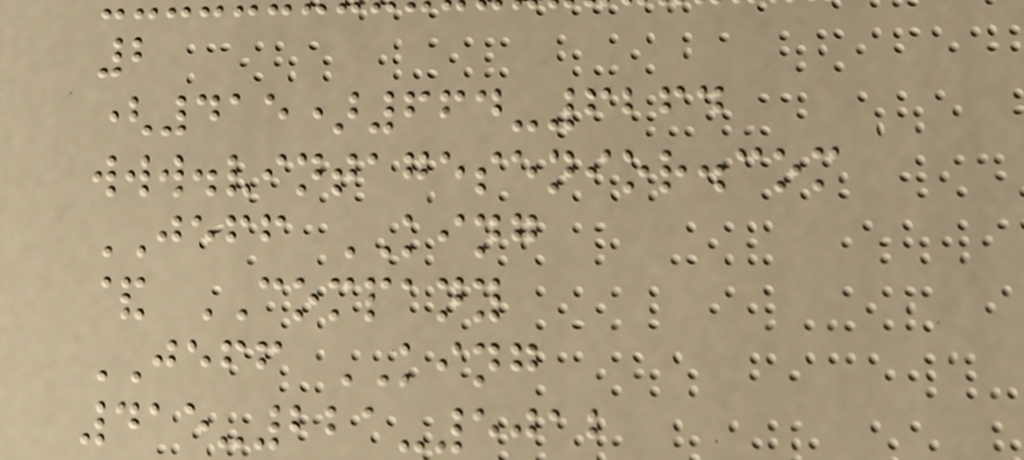2
(415)664-6264
www.vintagesenior.com
JEFF KING
& COMPANY
JEFF KING
415-221-5012
